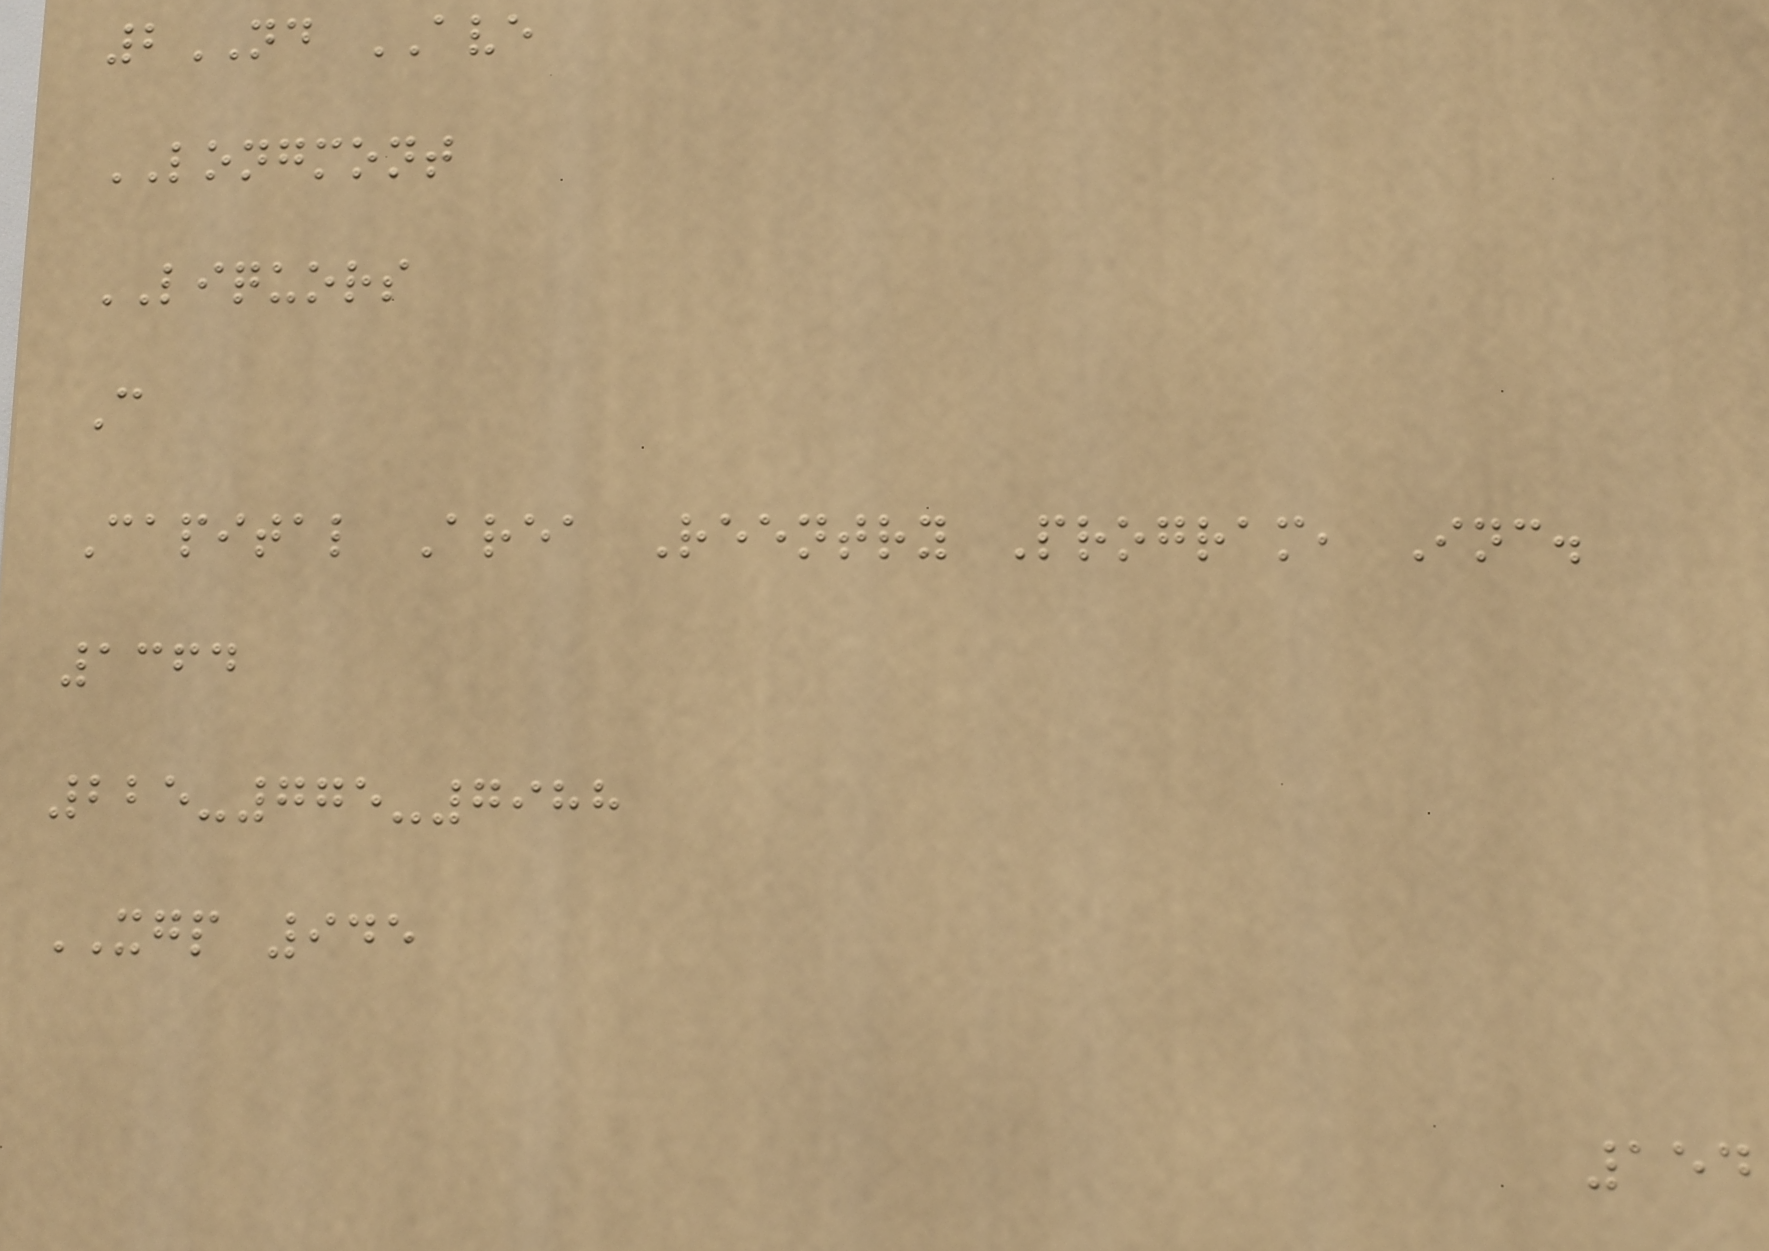2ND AVE
LONGMONT
LIQUORS
C
Capital Area Reentry Program, Inc.
1364
225-775-7988
XGP 945
154
